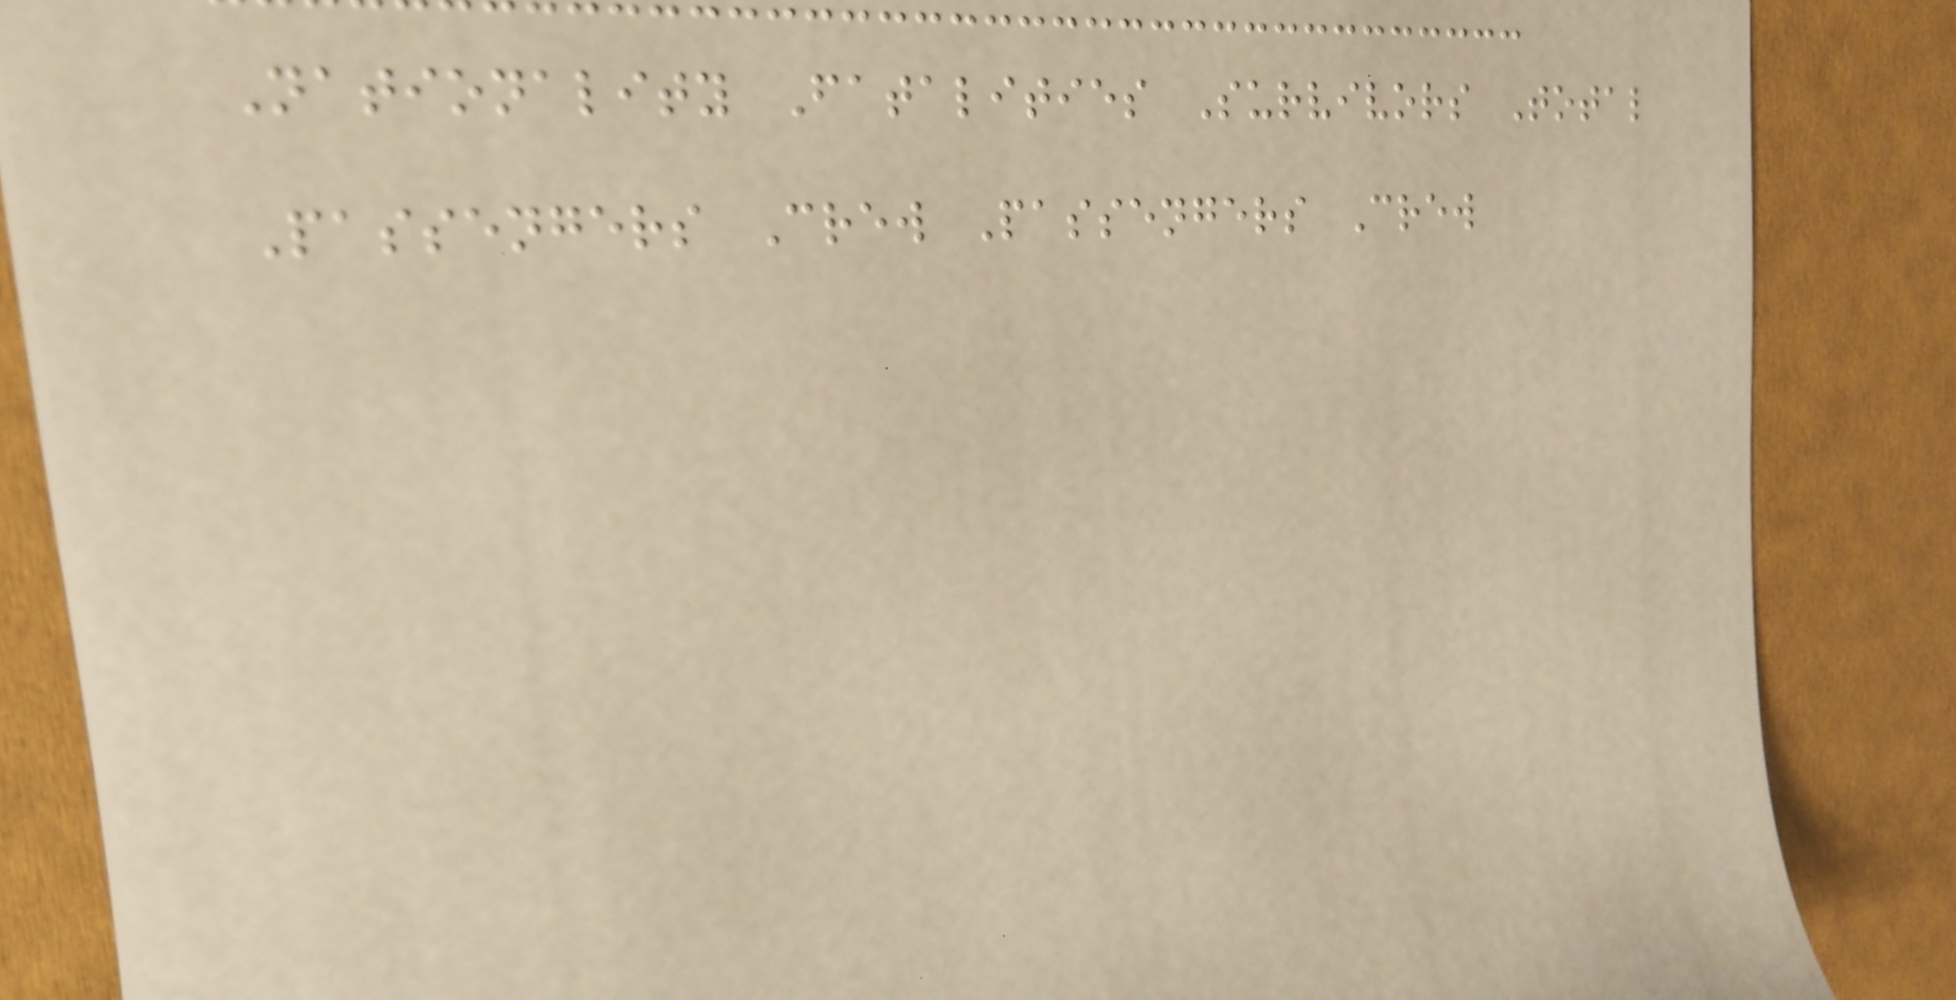Nationality Fatalities Survivors Total
Passengers Crew Passengers Crew
